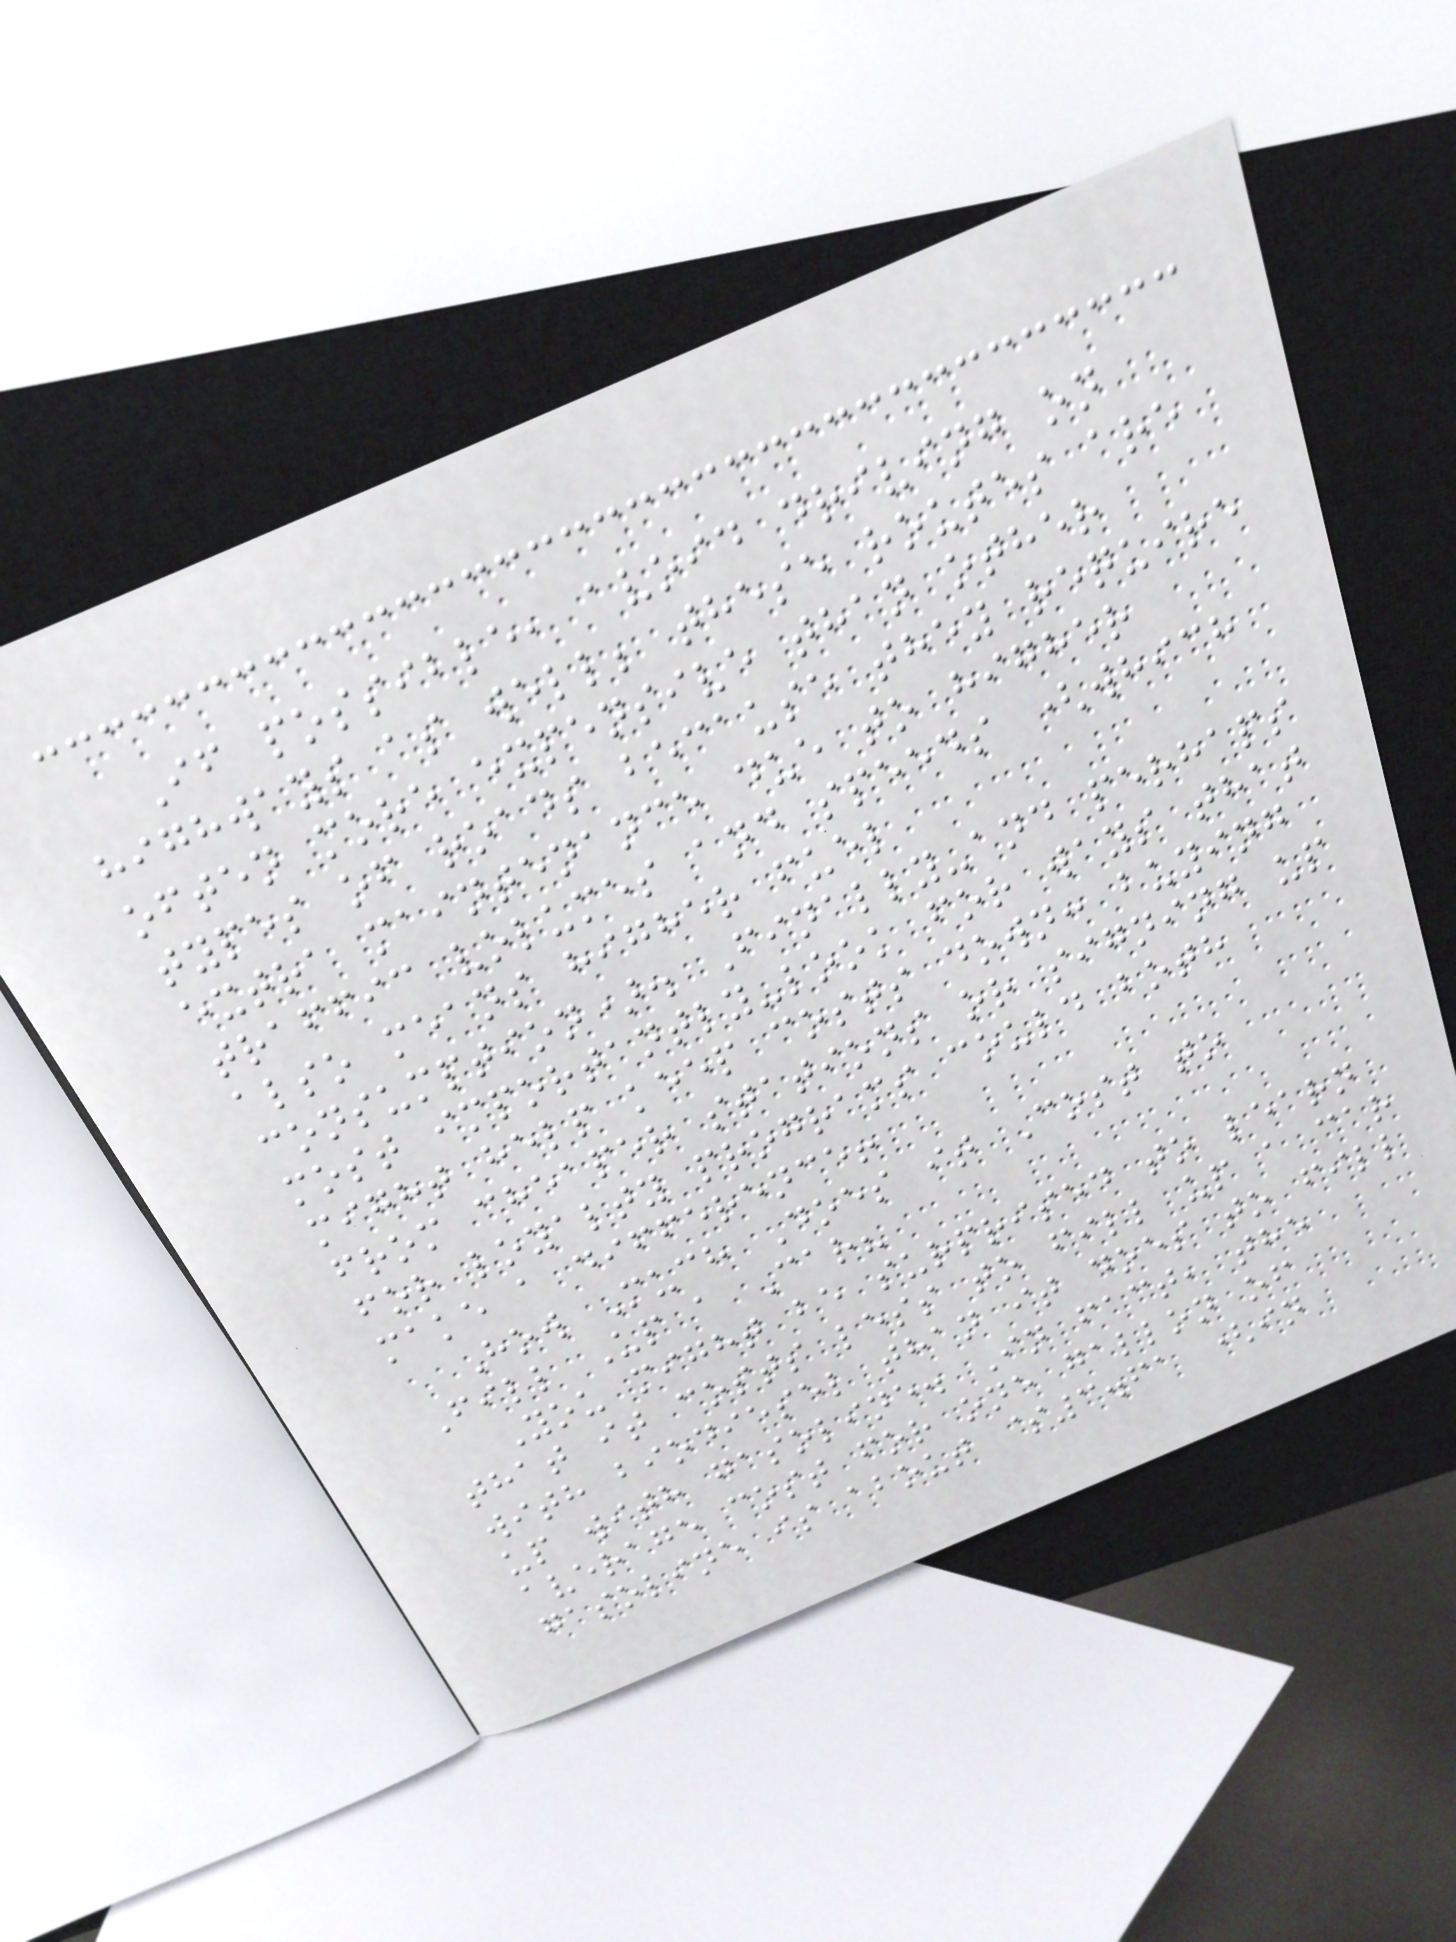If possible, avoid driving on
highways as well; these routes are
often more expensive than other
types of roads because they require
extra maintenance due to higher
traffic volumes and speeds (which
also means higher fuel
consumption). Finally-and perhaps
most importantly-look for ways that
might help keep costs down: buying
from cheaper stations or signing up
for loyalty programs could both
make a difference!
How Much Does it Cost to
Fill Up a Car?
You might be surprised to learn
that it costs less to fill up a car
with biodiesel than it does to fill
up with gasoline. In fact, the
average cost for one gallon of
gasoline is about $3.61 (in
